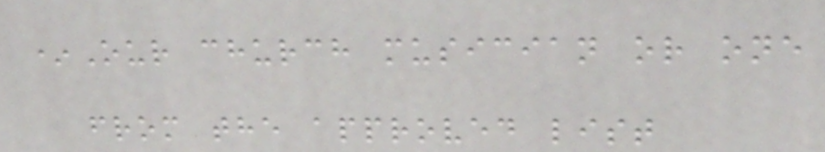*Our church musician or one
from the approved list
